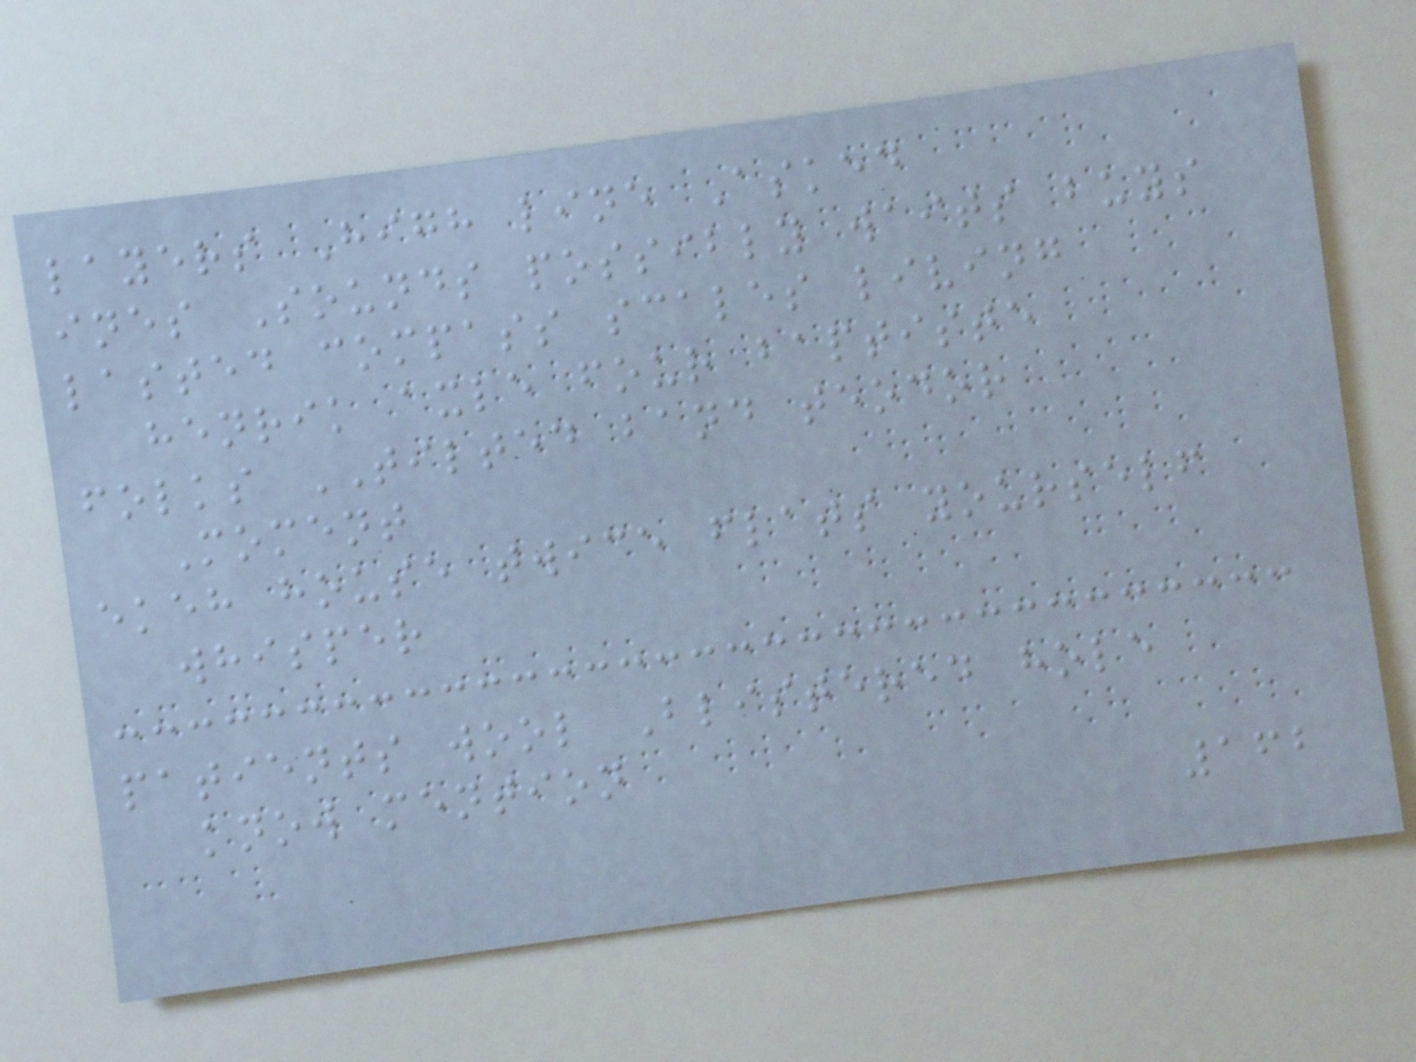layers High line Asked
ines Sounds possibly waits buys
lasted compass scales living
henrik axle four baptiste
folks TILTED band teodor
Moment
ekeh house twice flats yourself
whisper
patients wool Blistered hole
know mention
162
